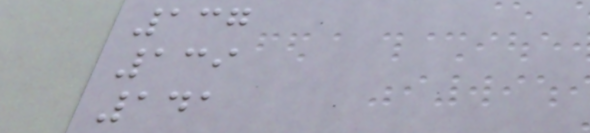137
139
141
